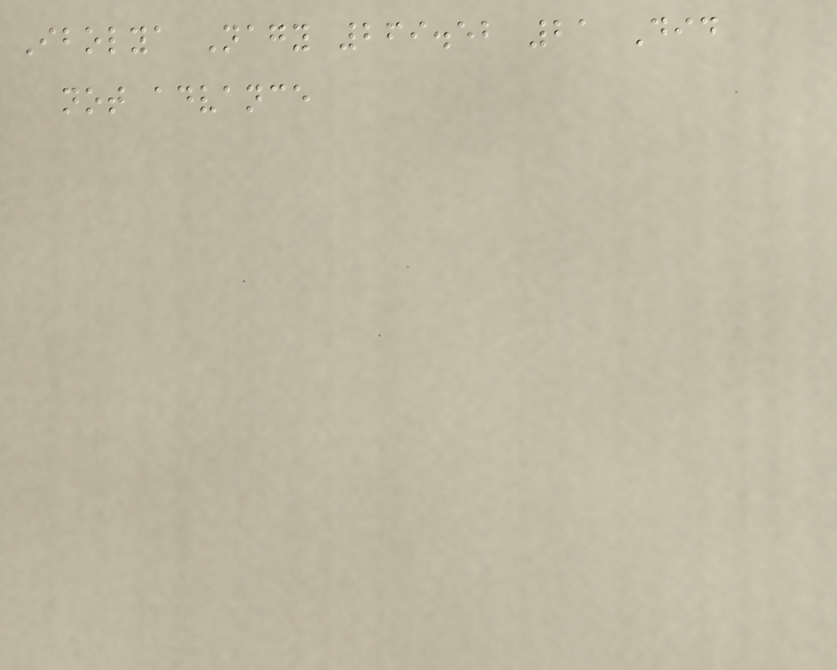Ibolya Nagy 269.52 21 Did
not advance
